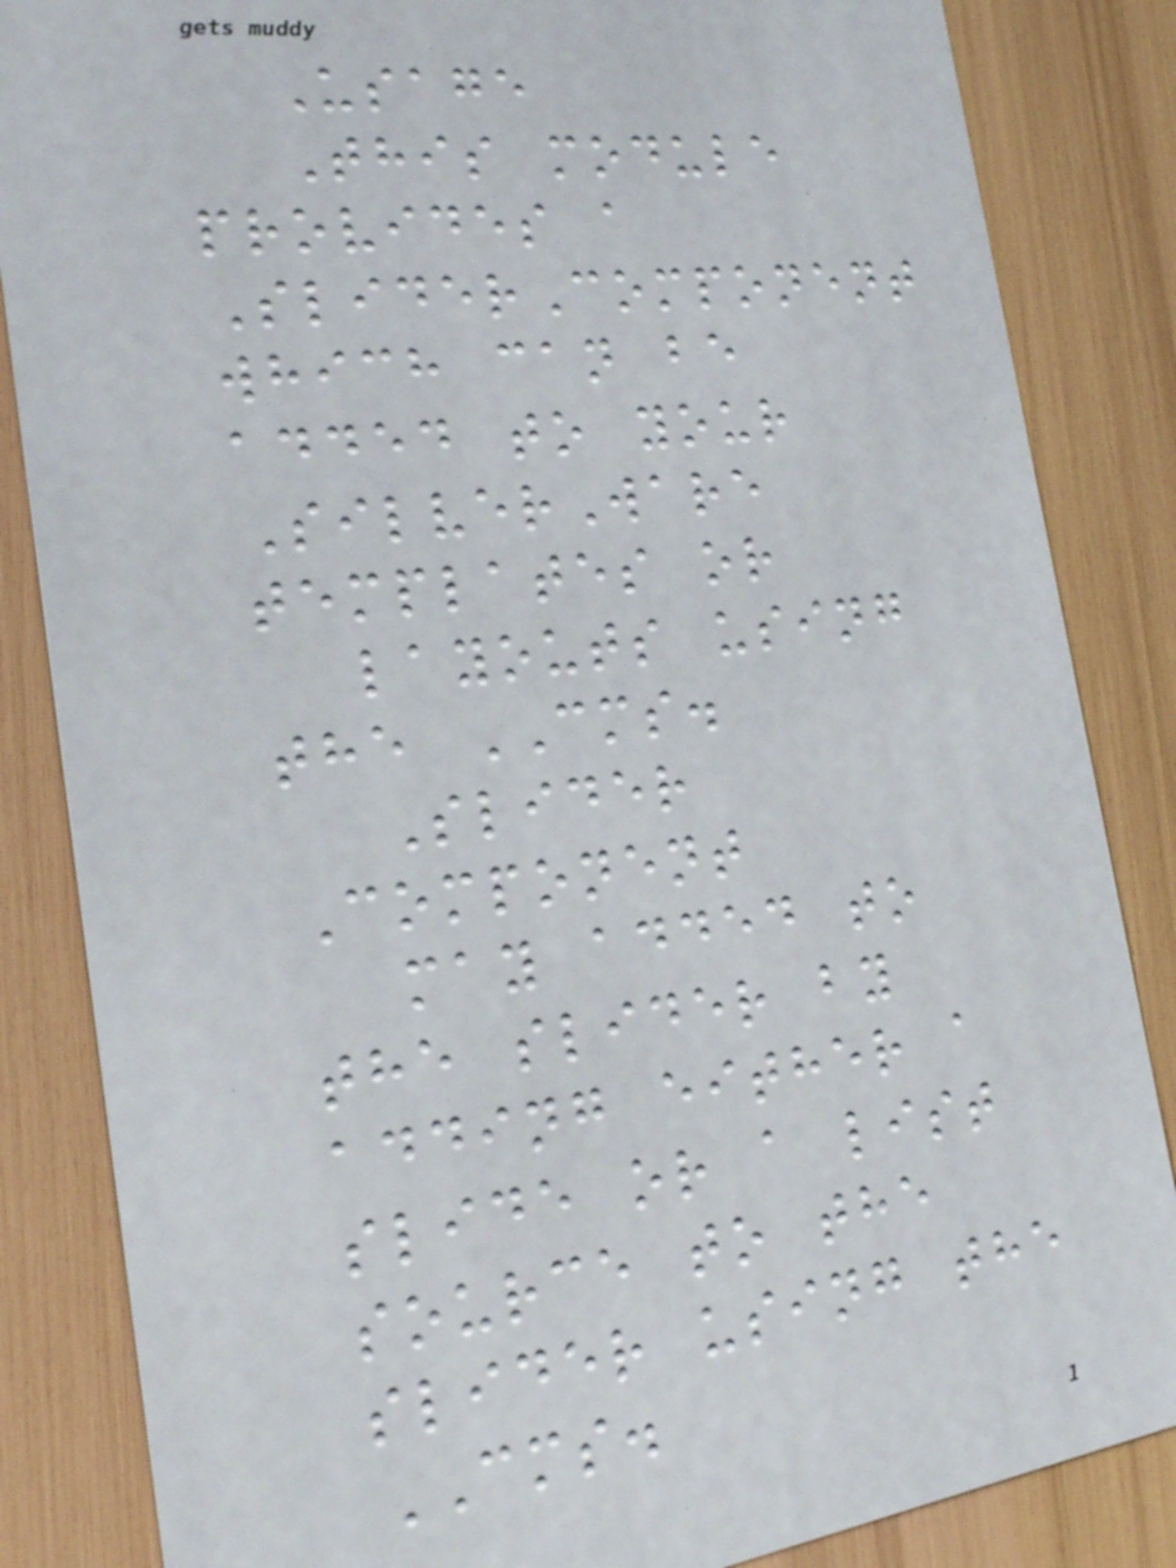Usage
This module
provides a
SliderComponent
which can be
added to your
SilverWare
templates or
layouts using
the CMS.
Slider
Component
may added to
the slider by
adding either a
slide or a list
source to the
slider using the
CMS.
